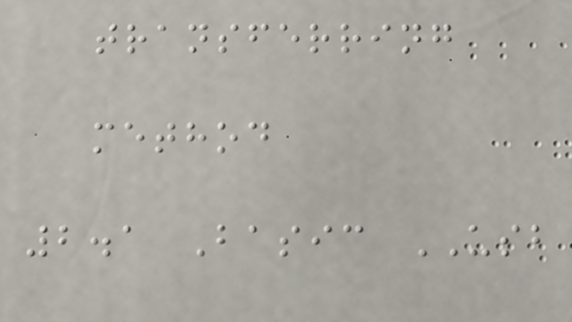transferring
method
2.1 Basic USB
